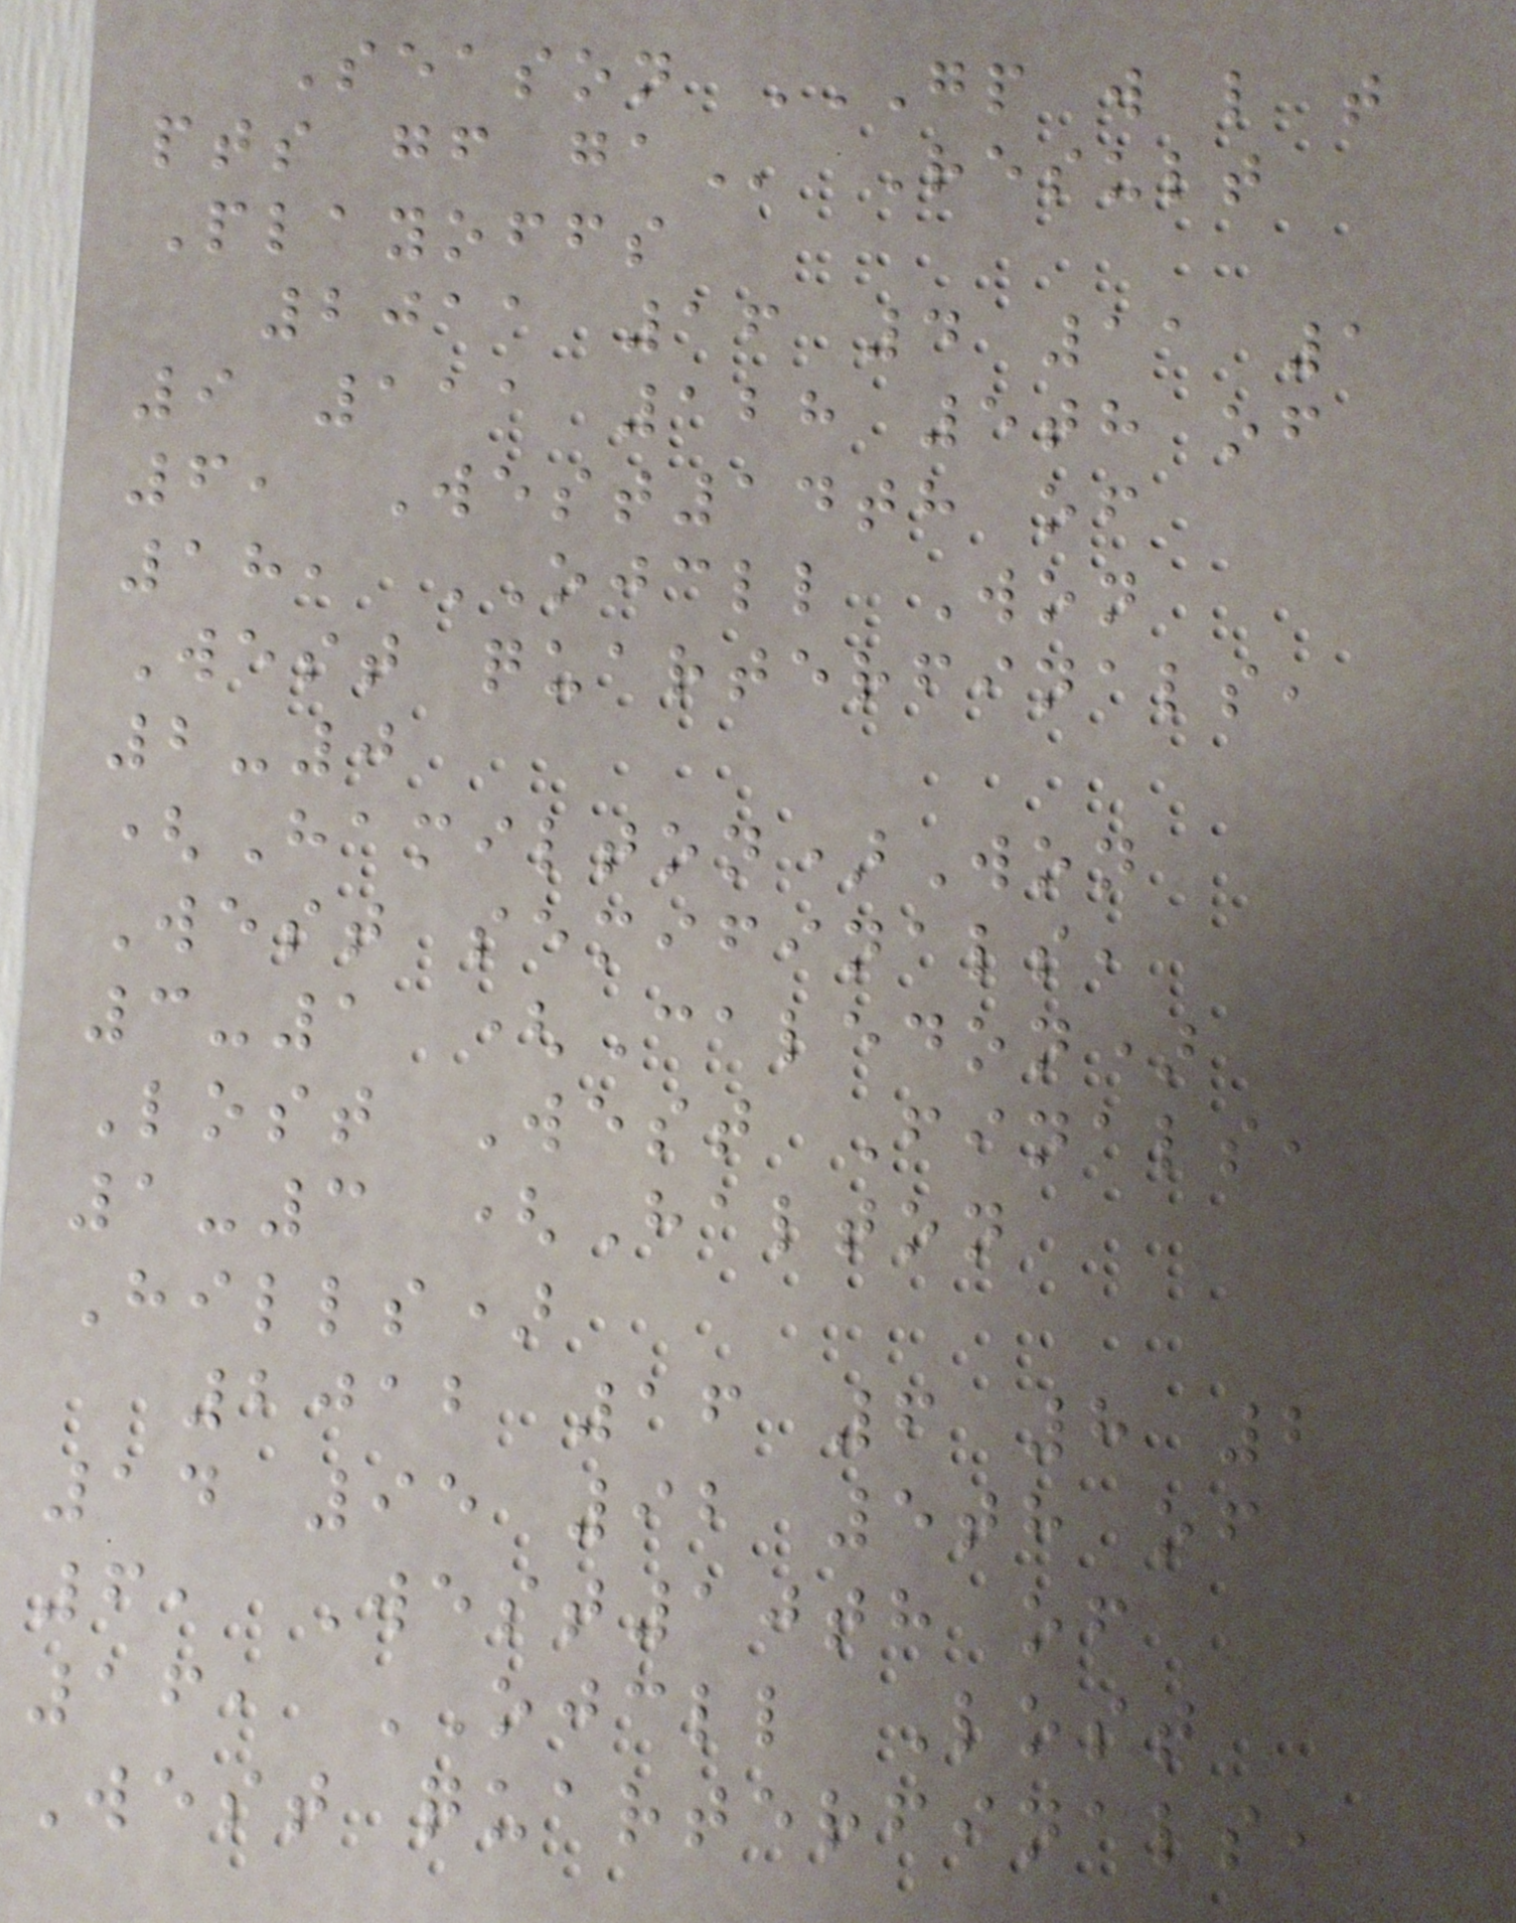Season GP W L T
PTS GF GA Result
Playoffs
2011 16 4 11 1
9 111 128 5th of
6, West14th of
18, OJCLL Won
West quarterfinals,
2-0
(Hamilton)Won
West semifinals,
3-1 (Caledon)
Lost West Finals,
1-3 (Halton
Hills)
2012 16 6 8 2
14 95 92 5th of
6, West10th of
16, OJCLL Lost
West quarterfinals,
